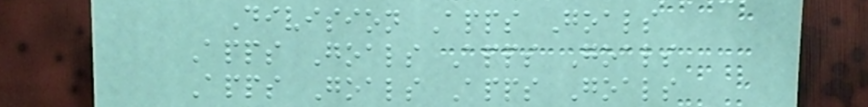Division Apps Goals
Apps Goals Apps Goals
Apps Goals Apps Goals
